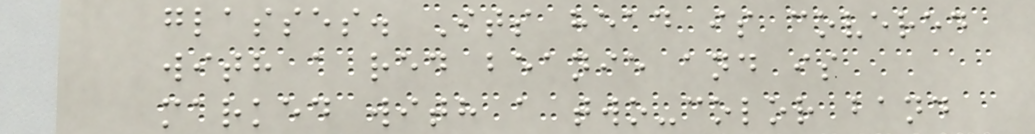glasses. Its head is covered
with a red beanie and is
marked with a two-color band
